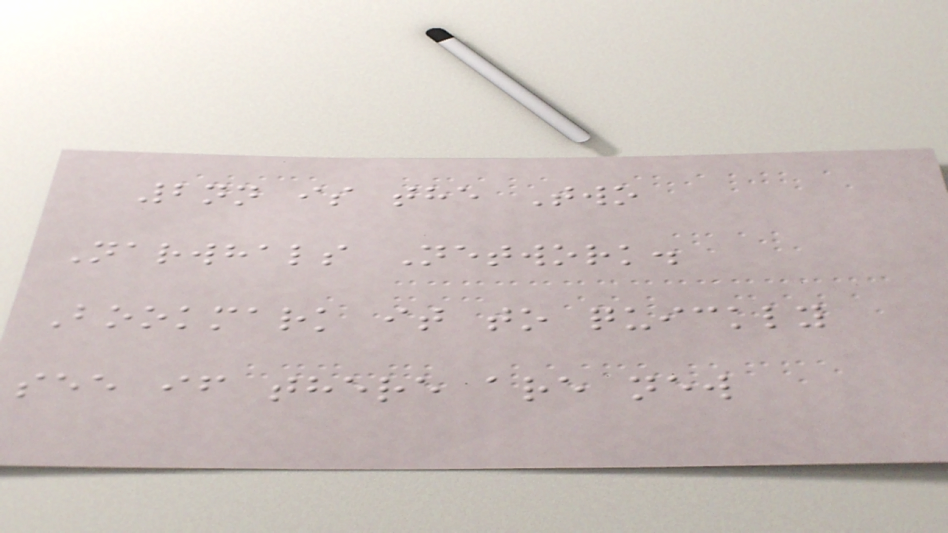2nn is the Two
Narwhals Network.
Bookmark it to quickly
see if there are new
